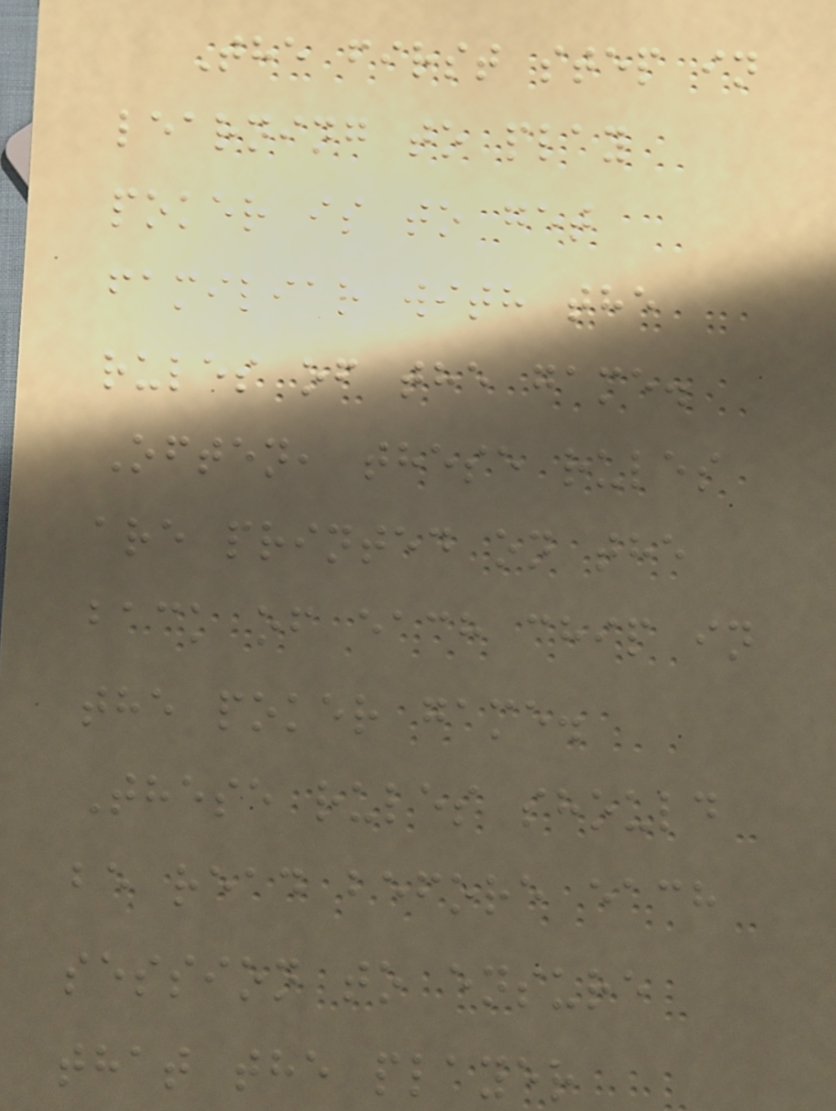The first step in
learning to play
poker is to get
familiar with the
rules of the game.
Often, these rules
are printed on the
back of each chip in
the poker game.
These rules should
be read before each
session to ensure
that the player
